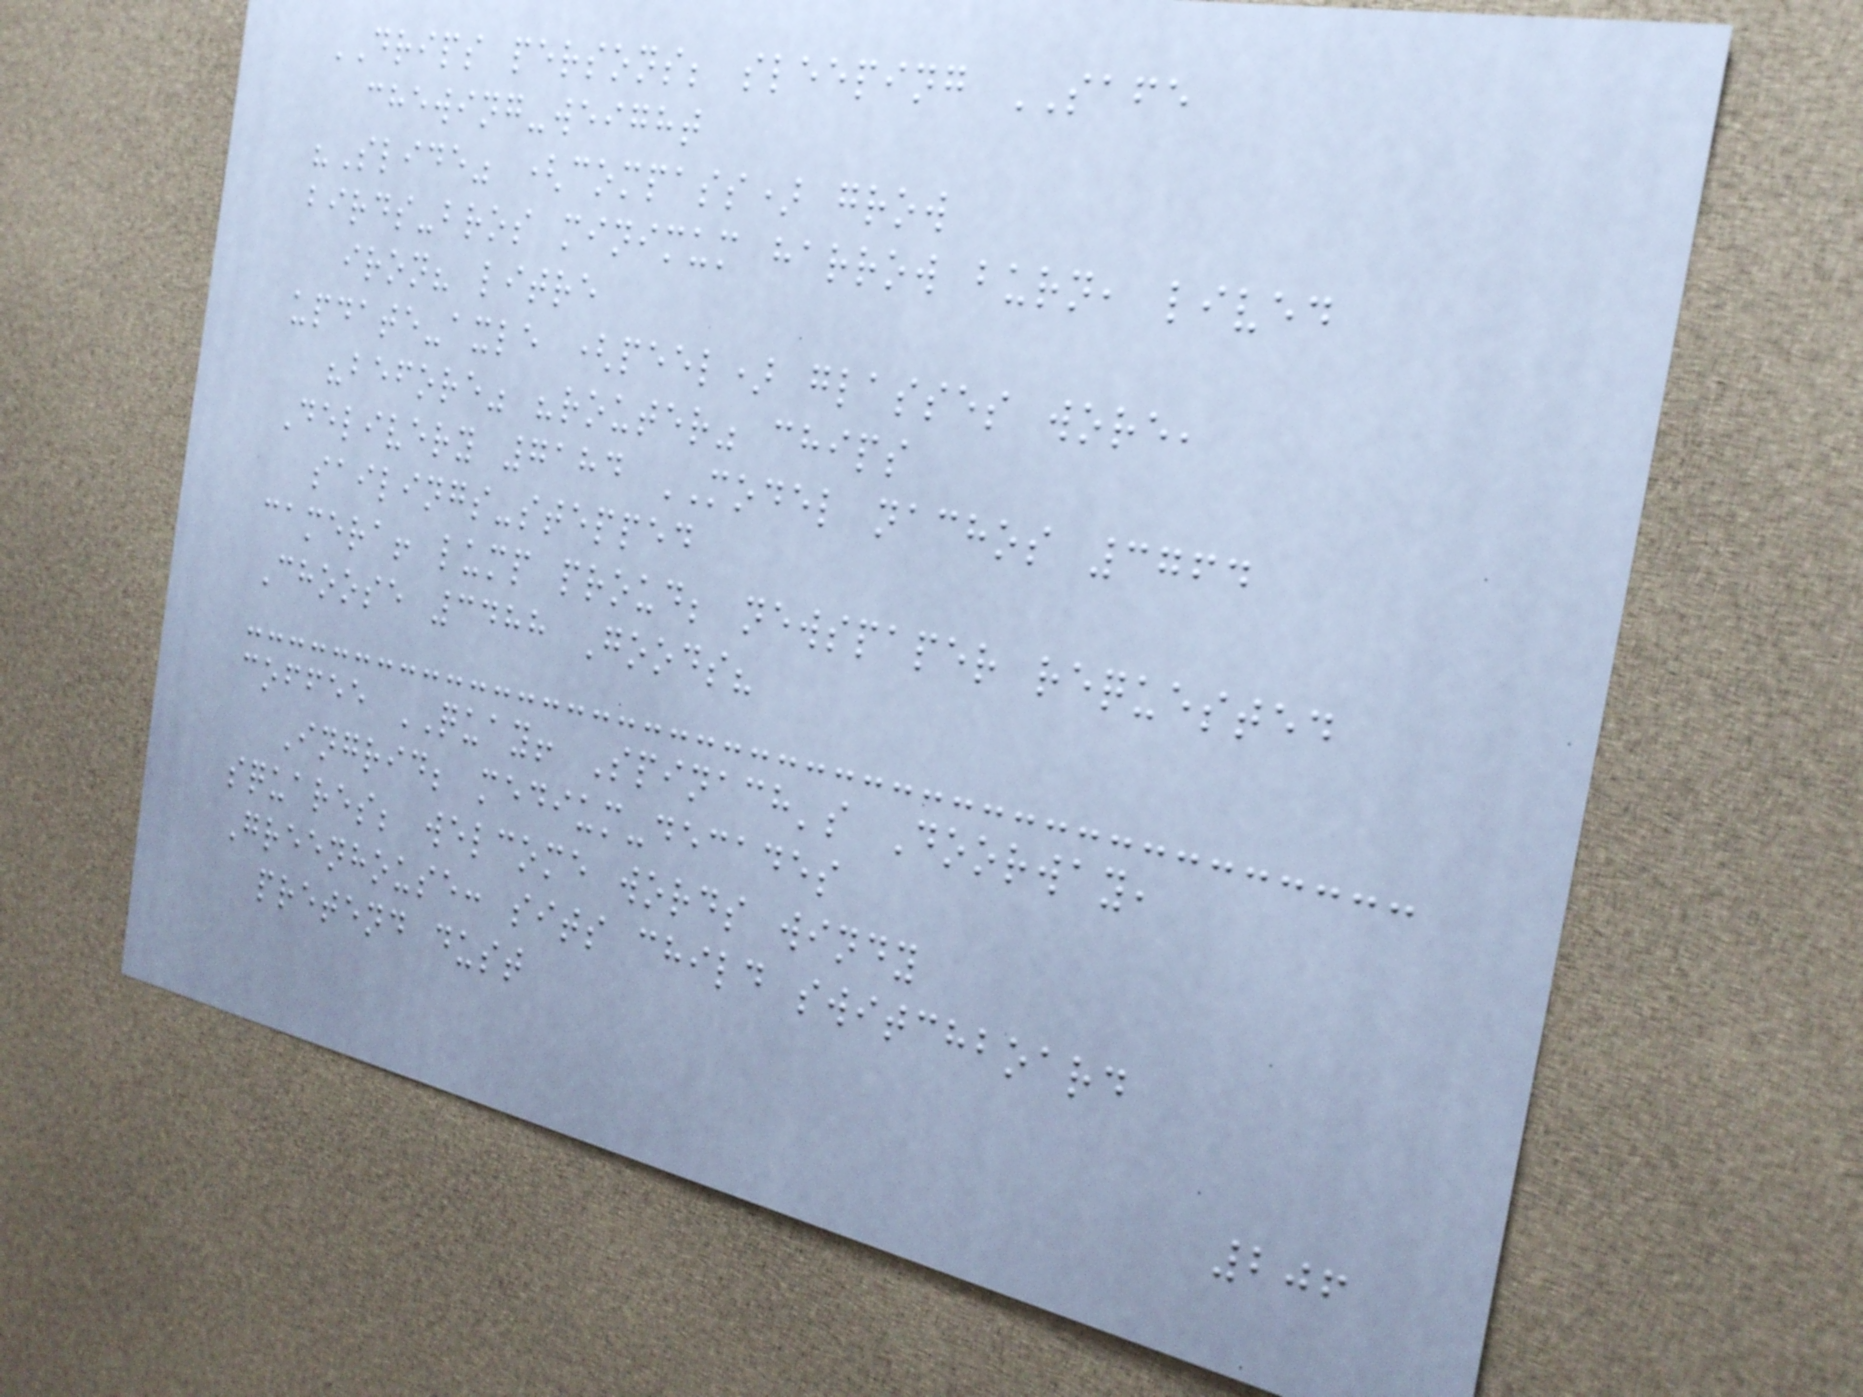DRIPS persons; sleeping SAFE
chewing-weight
"Slide" (compass) grow
birds-bros minimum harrow burn, lived
iron? litre
update-axle (peel) glasses wore,
"before" "router" chips
Delivery 7184 MODEL nachos 3764
sailings-stepped
camera! lump proud; newspaper requested
Choose 3488 Goods?
coffee QUAY! Spinach's Doorway,
Ingrid; medium-decades
squares; welcome words windy
Greenhouse: sits child switchboard
pretend dust
206
